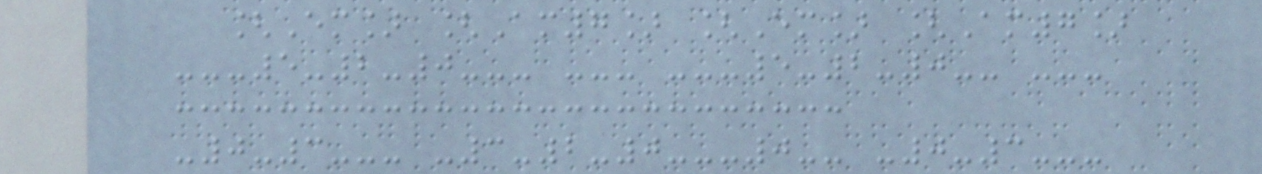[Em] [Am7] [Em] [Am7]
---5-2-0--- --- ---5-2-0-- ---
-0-3--- -3-2-0---0-- -0-3---
